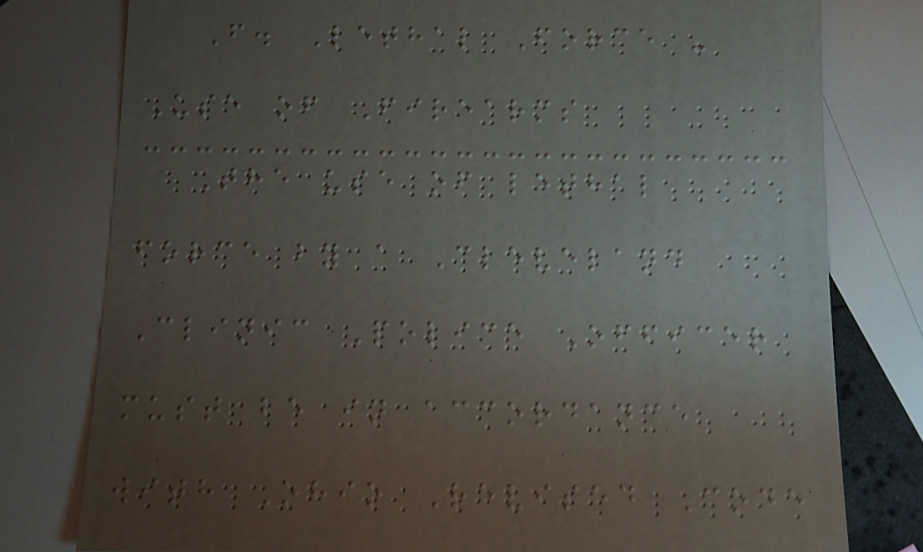F. Lethal Force -
Use of Firearms
The use of lethal
force by a Cleveland
Clinic Police Officer
must be in accordance
with Ohio Revised Code
